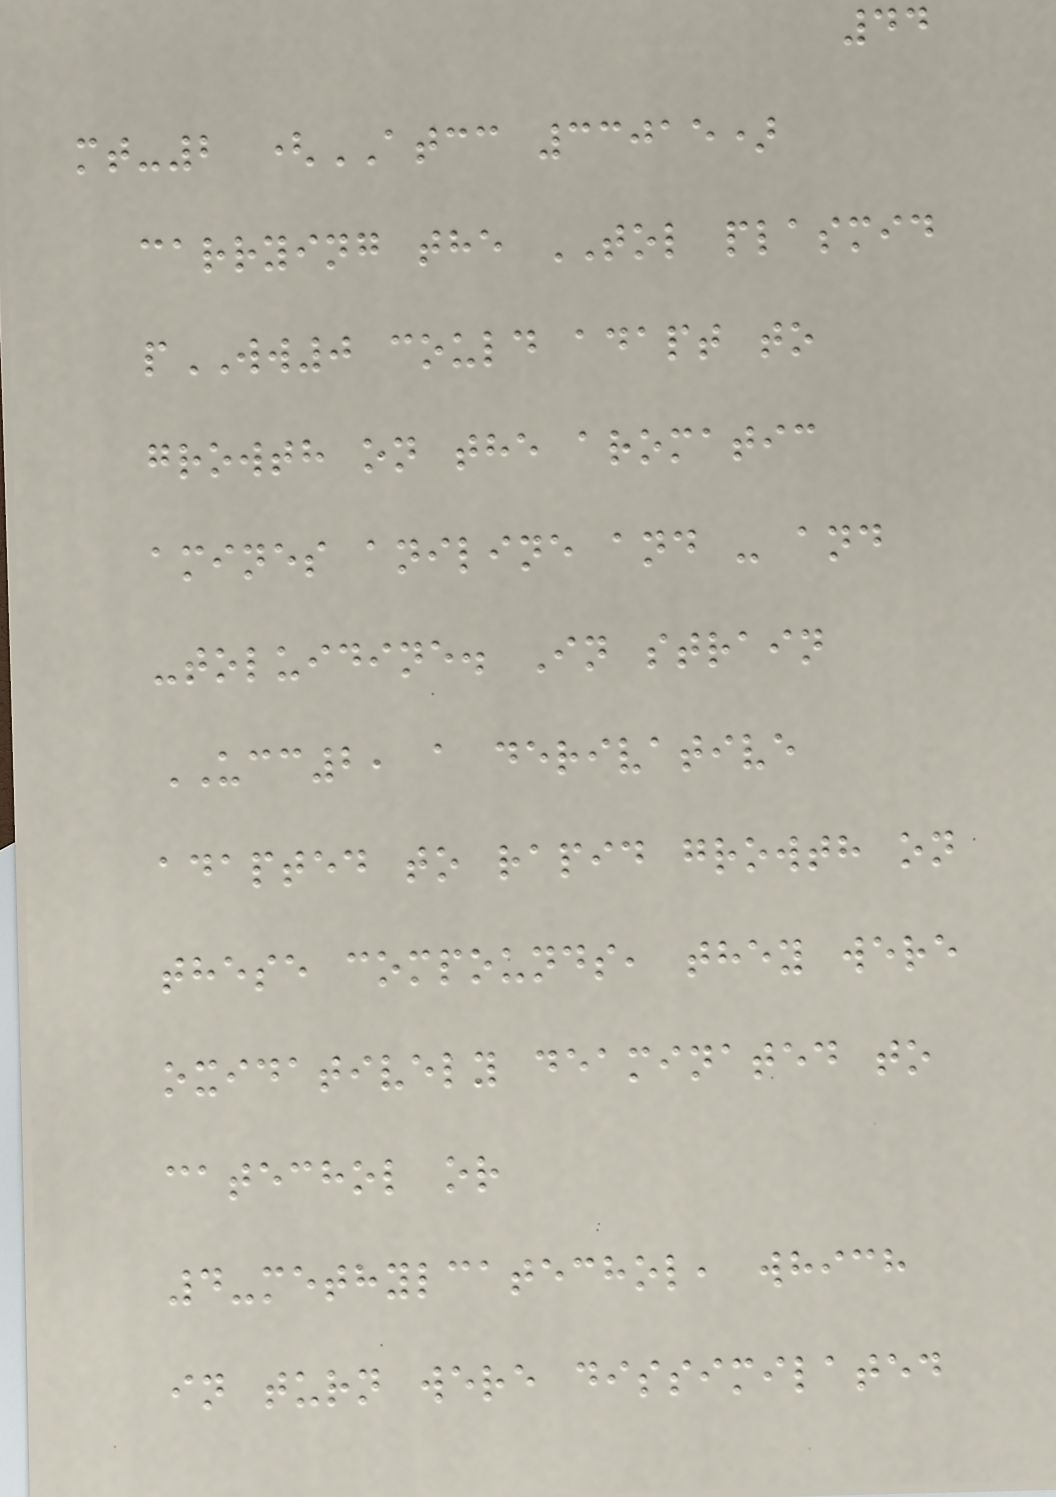44
mt-2 (ATCC 33015)
carrying the TOL plasmid
pWW0 could adapt to
growth on the aromatic
amines aniline and - and
-toluidine. In strain
UCC2, a derivative
adapted to rapid growth on
these compounds, they were
oxidatively deaminated to
catechol or
4-methylcatechol, which
in turn were dissimilated
